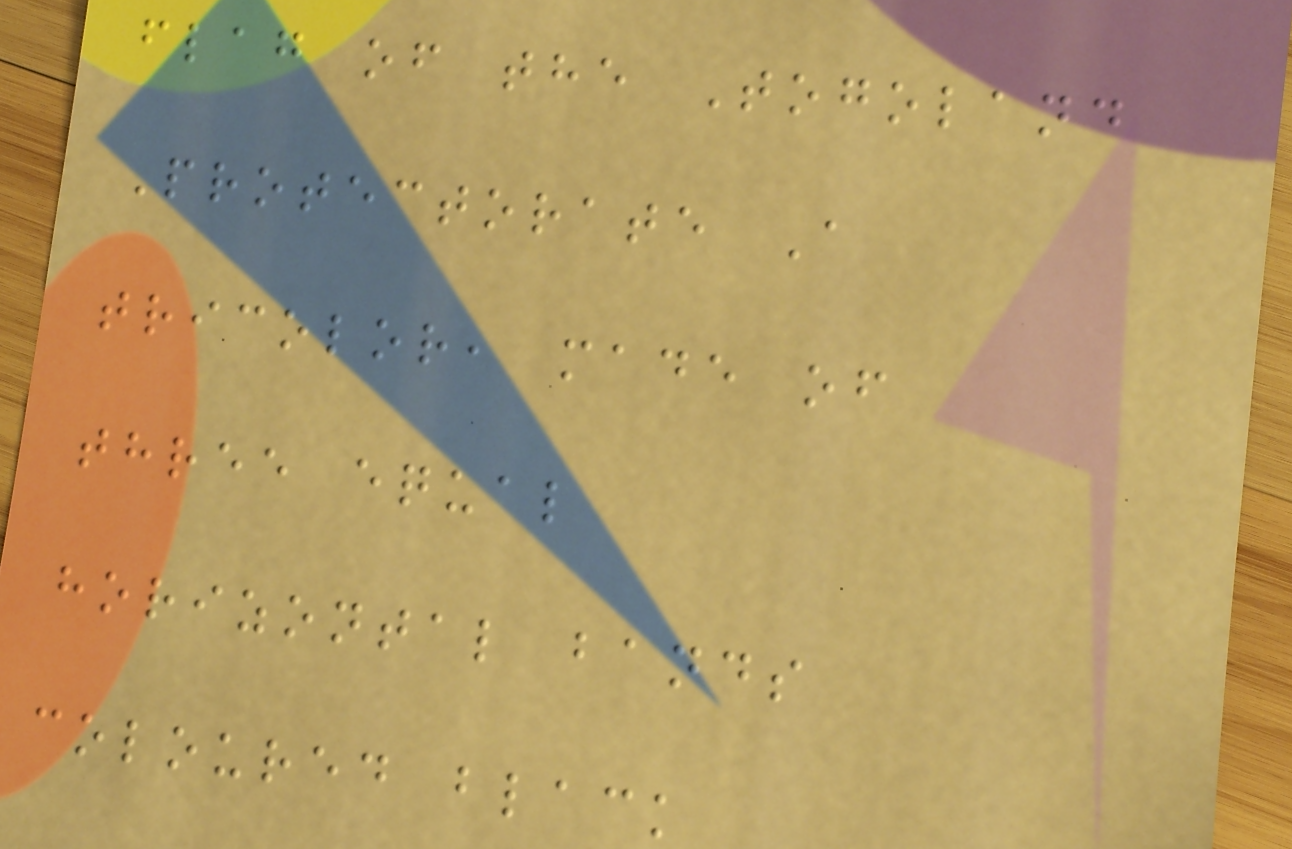flag of the Togoland
Protectorate A
tricolor, made of
three equal
horizontal bands
coloured black
